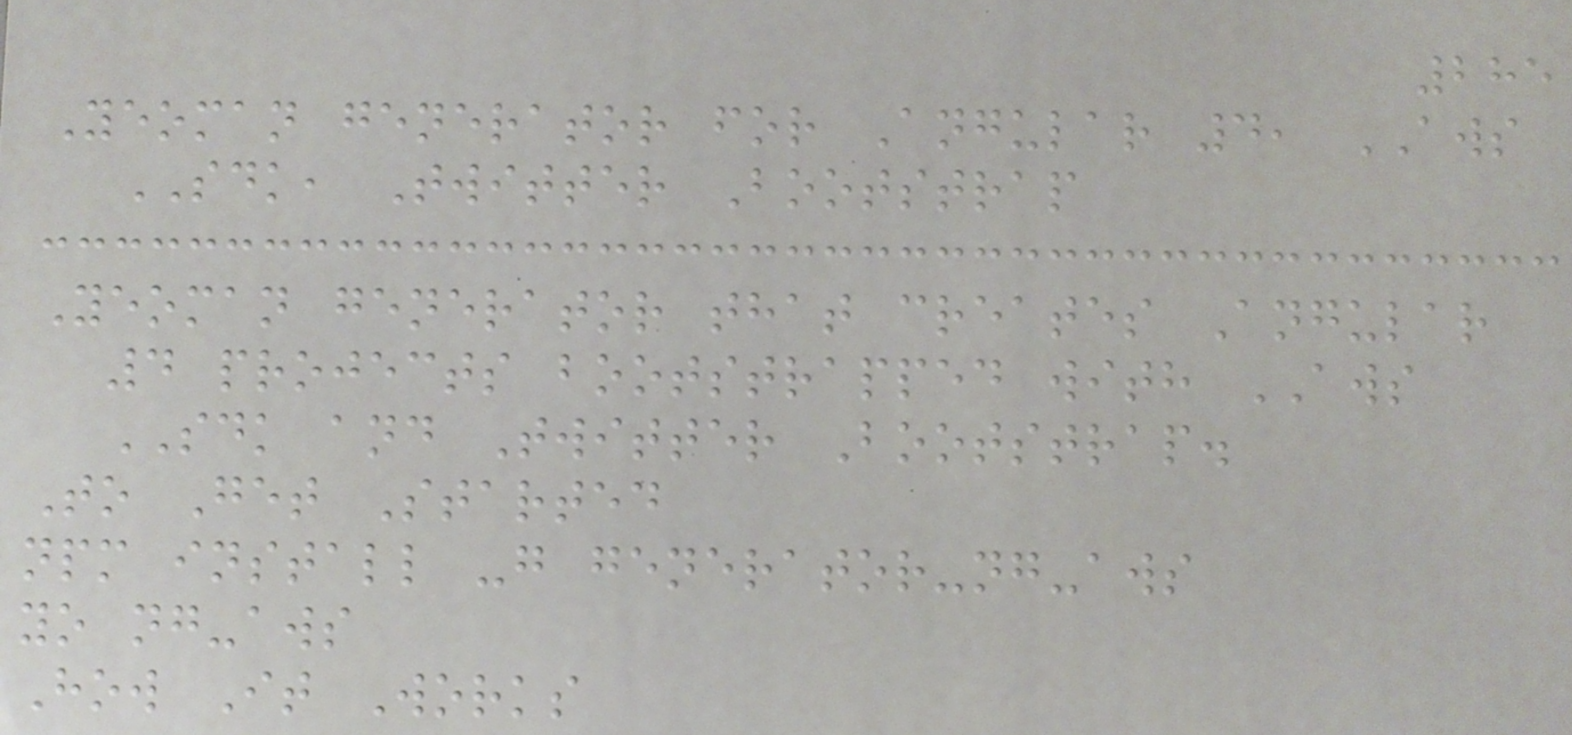285
Yeoman generator for Angular 4, AWS
SDK, Twitter Bootstrap
Yeoman generator that creates Angular
4 projects bootstrapped with AWS
SDK and Twitter Bootstrap.
To Get Started
npm install -g generator-ng-aws
yo ng-aws
How It Works
